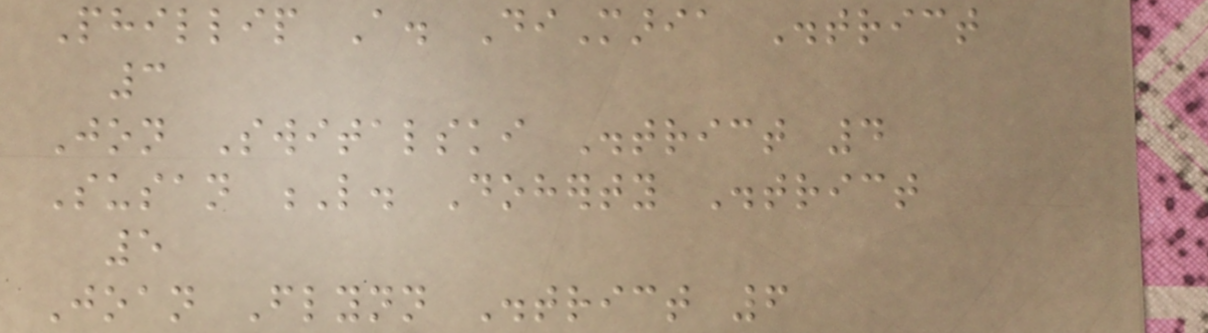Phillip A. DiMaria District
3
Jon Switalski District 4
Susan L. Doherty District
5
Joan Flynn District 6
